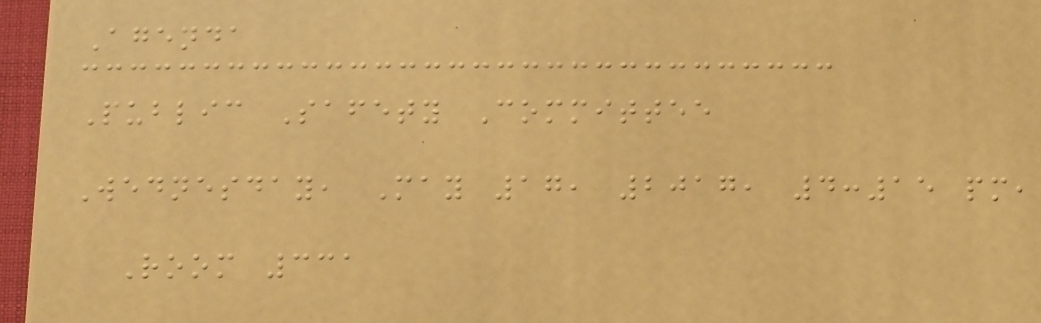Agenda
Public Safety Committee
Wednesday, May 17, 2017, 4:15 pm,
Room 331
